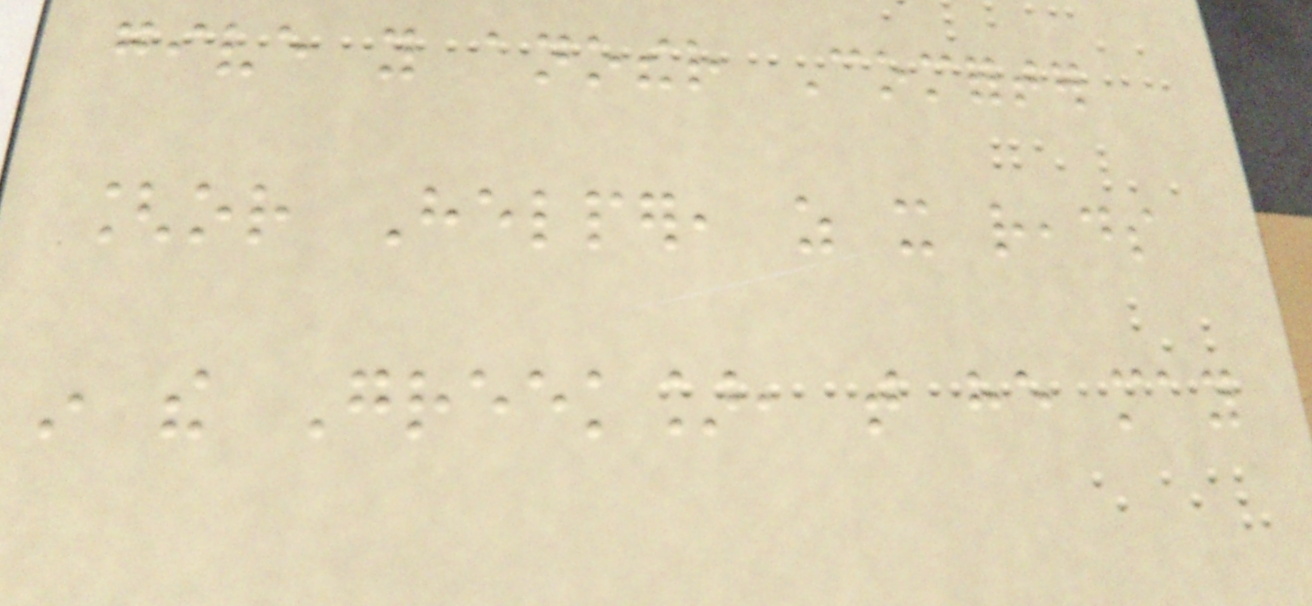give you another Comforter
[or Helper, as it reads
in the Greek], that he may
